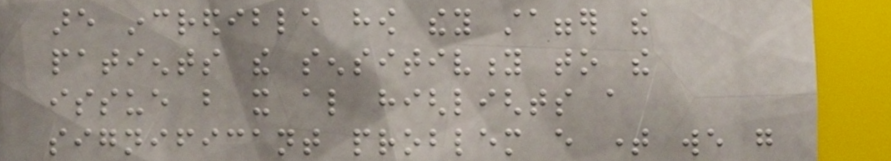are incredible how they stagger the
patients the sensitivity to the
issue but it also highlights a
significant problem every time we go
